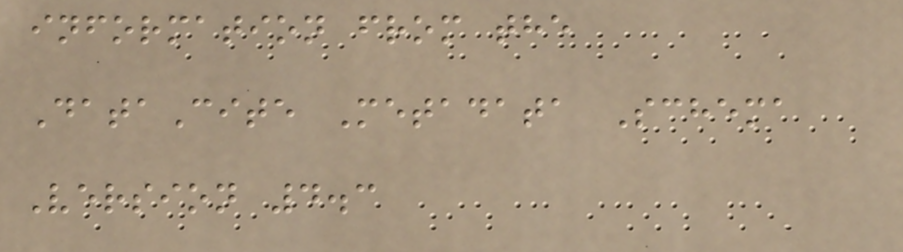information from the
DataCite Metadata Schema
Version 4.3
